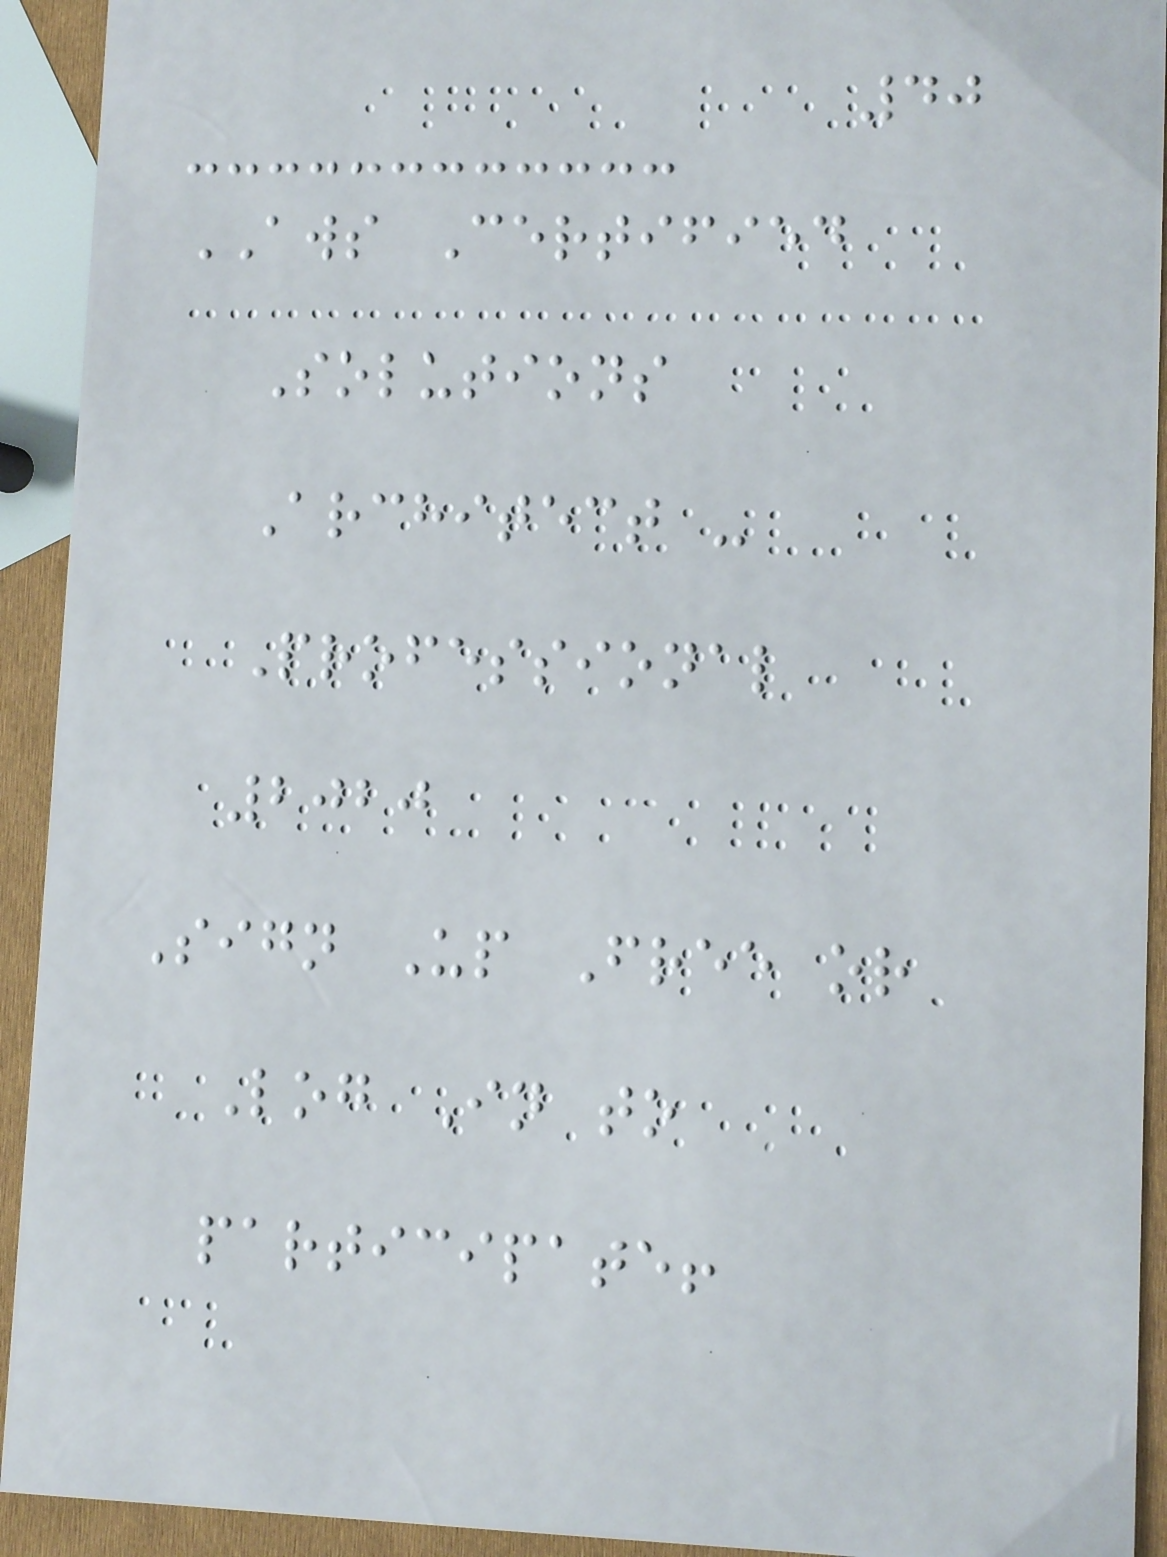40
AWS Certified
Solutions
Architect -
Professional
2020
Sign Up Free or
Log In to
participate!
